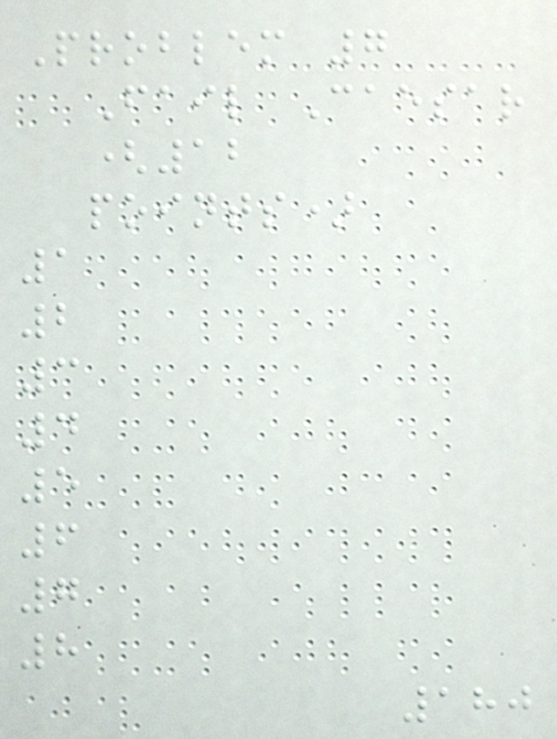Problem 7
Fail Caesar
(12
points)
1
2
3
4
5
6
7
8
180
